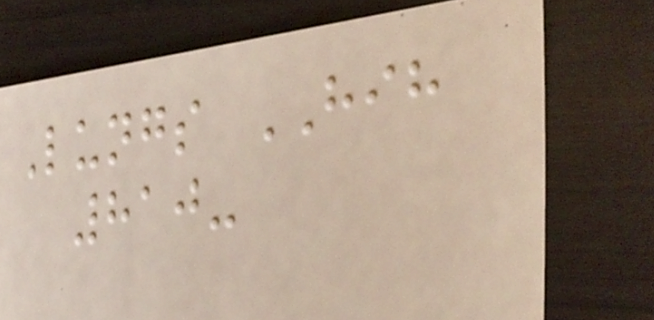Lungs HIH
810-
